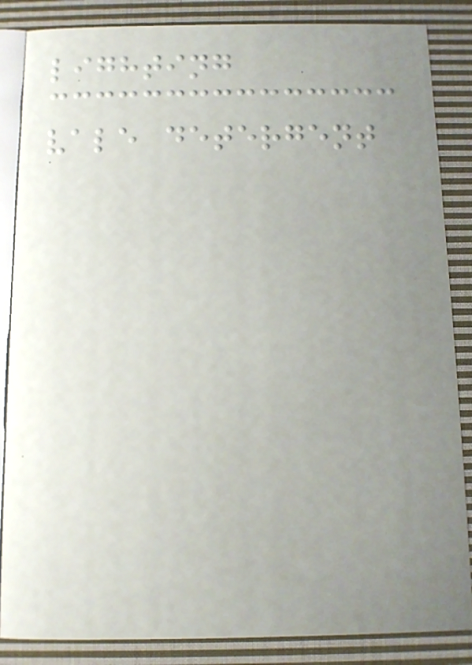lighting
vale detergent
